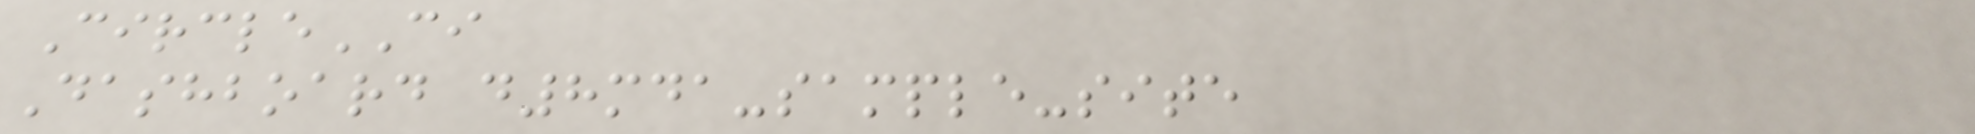CircleCI
Dashboard d8mda-sample-site
